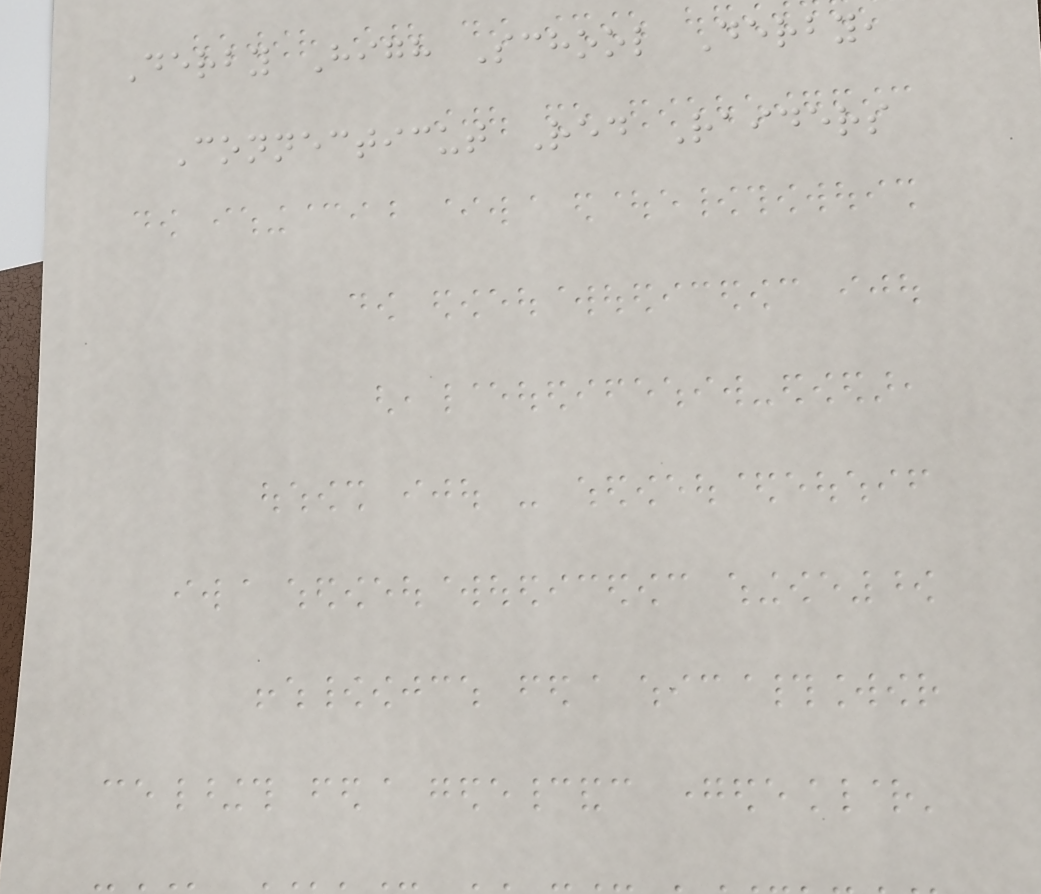Derby High School Derby,
Connecticut Red Raiders
